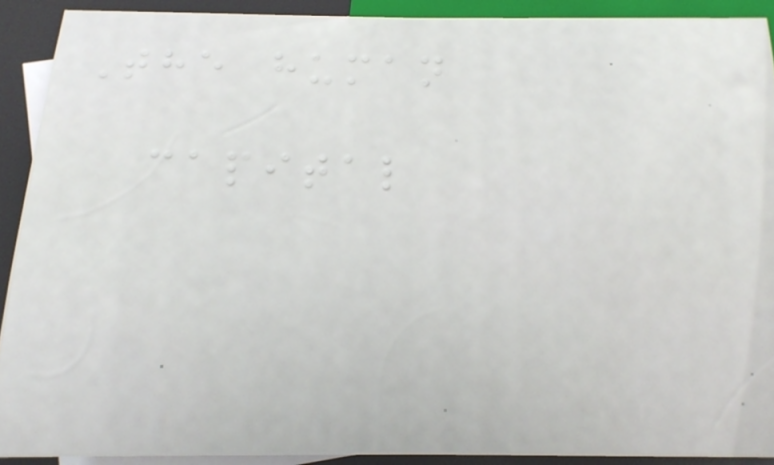The human
capital
